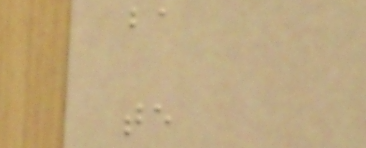ba
te
